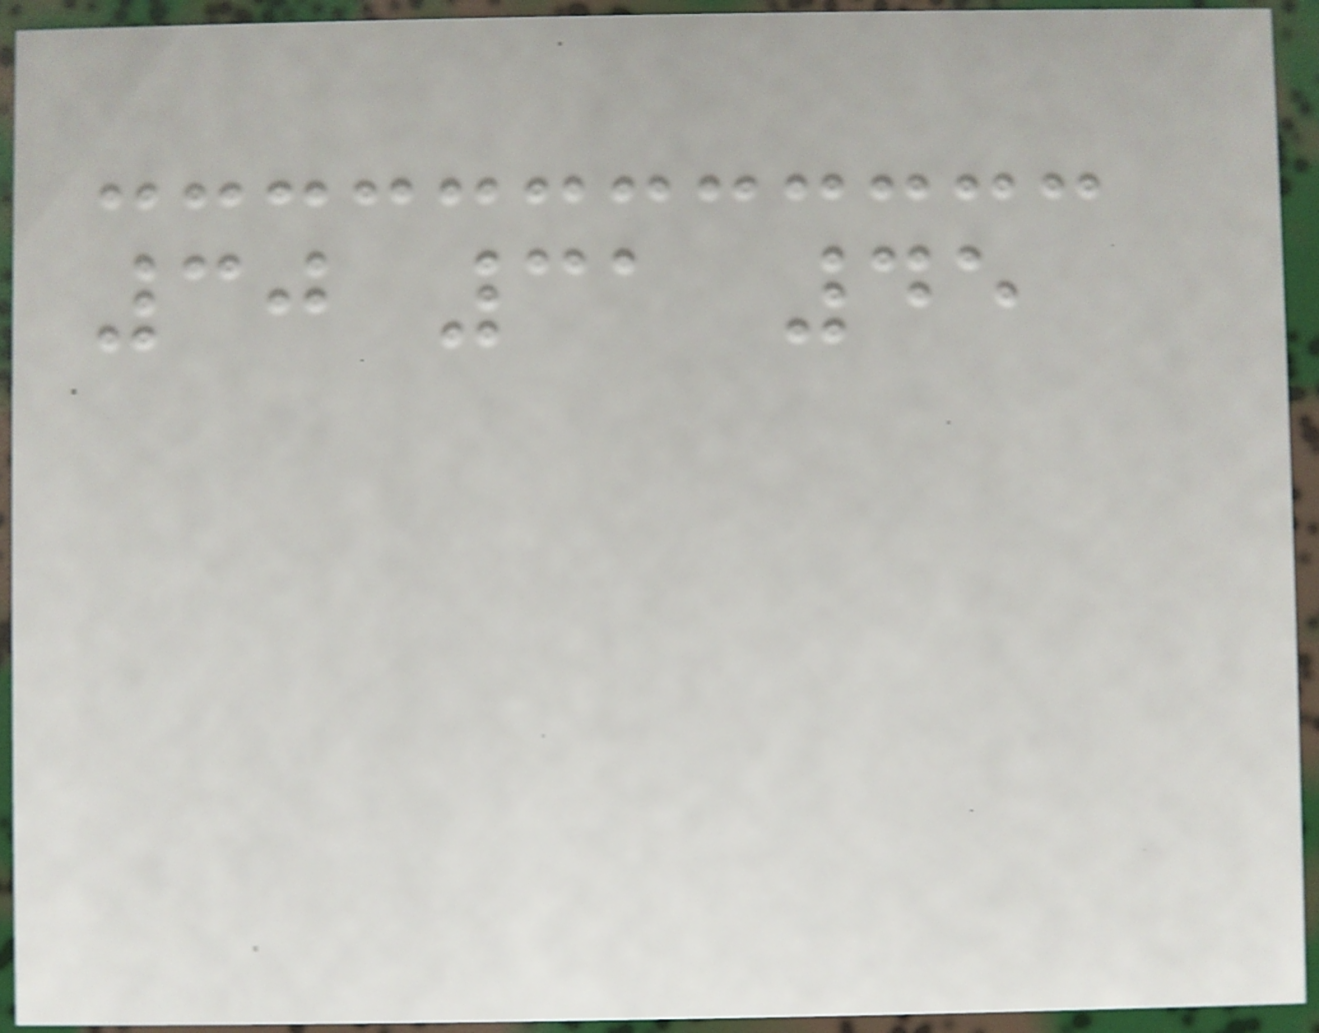30 31 45
